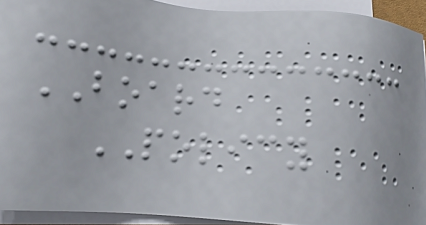BOARD
POLICY
